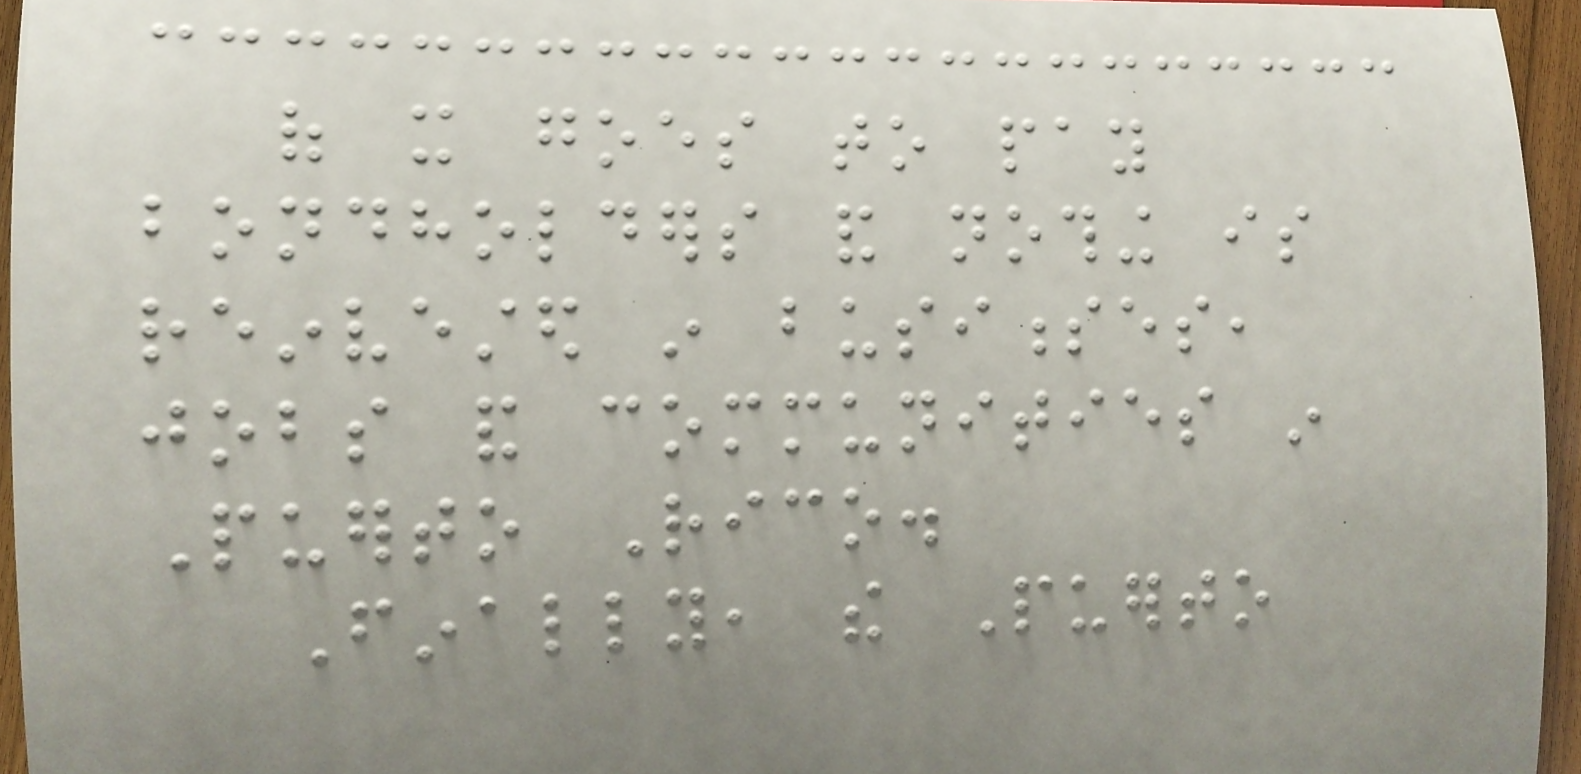of it goes to pay
bondholders and nothing is
reinvested in businesses,
jobs and communities in
Puerto Rico.
Finally, the Puerto
